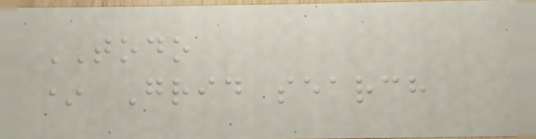TODO
* Grid search
